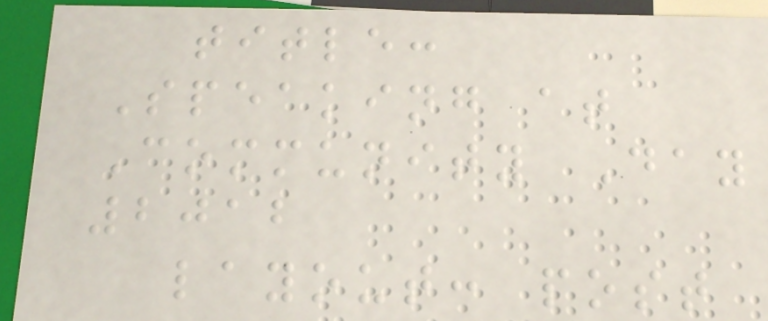title:
Speaking at
Community Day
2012
layout: post
